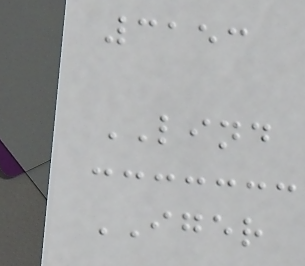3153
LIND
IGER
